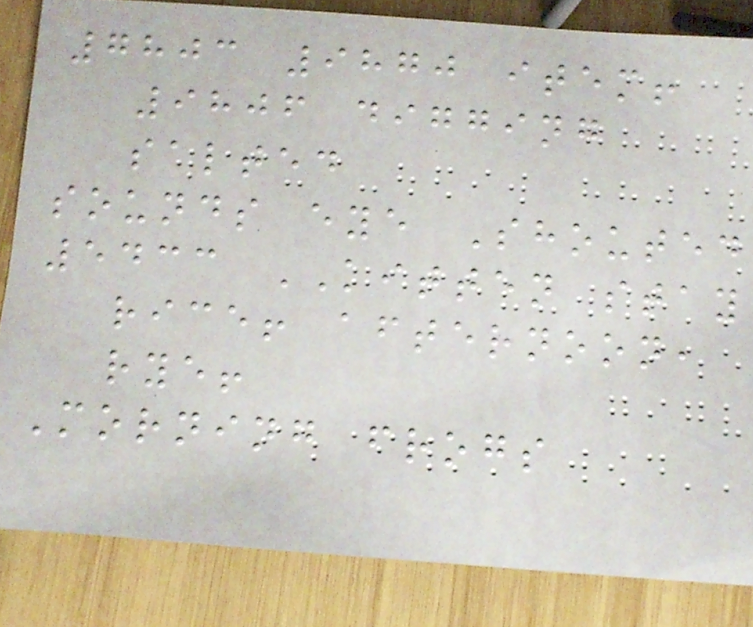7803 9870 item!
9806 digging
salted
sounds eye Shouted
5433 KITTEN stay
rice! afternoon,
rye!
Morning frogs
